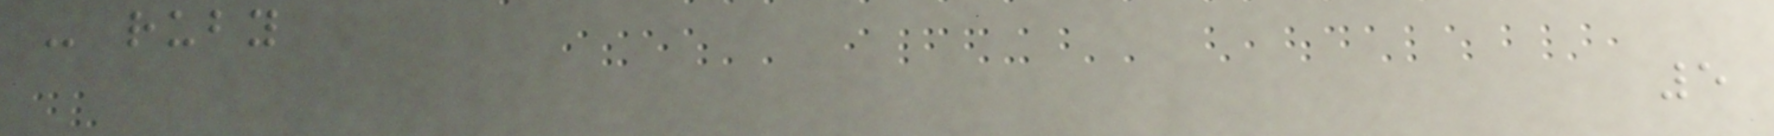- ruby
5
